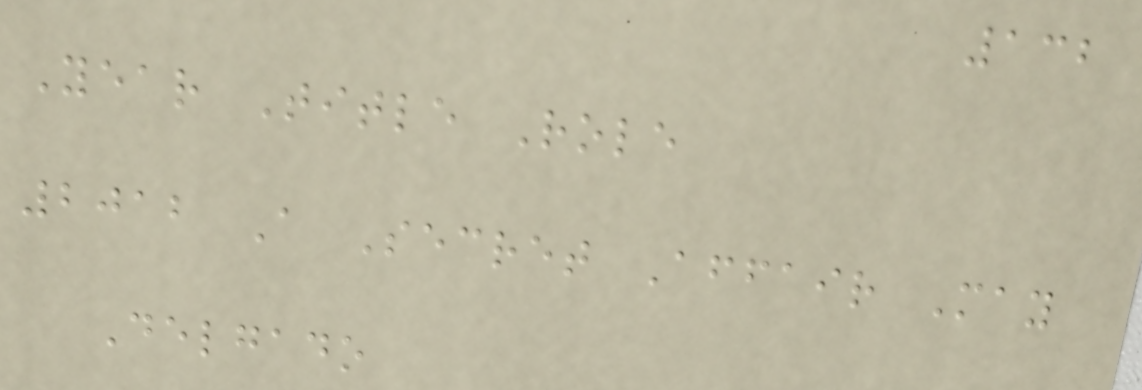132
Year Title Role
2012 A Secret Affair May
Delgado
